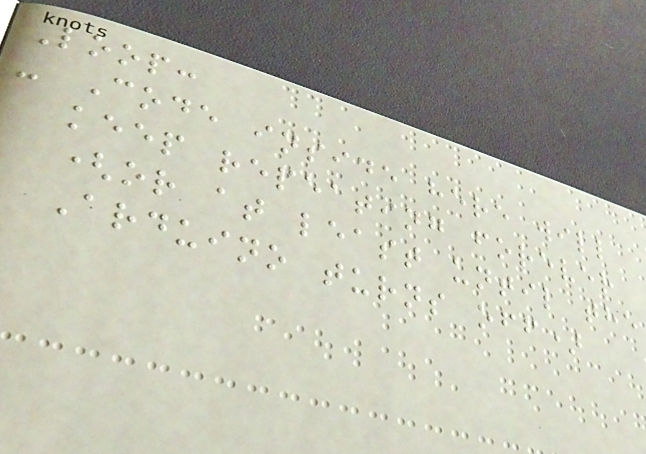Loop:
- Code inside here will
keep repeating forever
(or at least until the
Arduino turns off)
